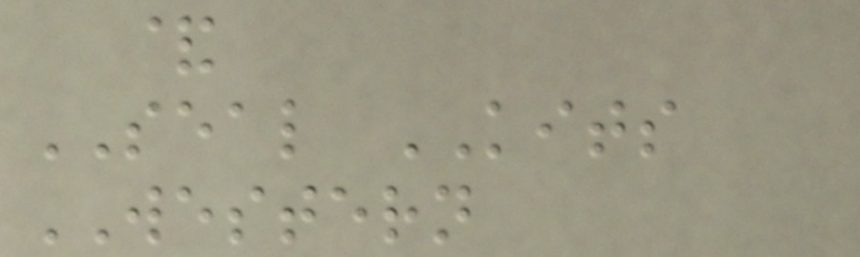&
SEAL KITS
WESTERN
